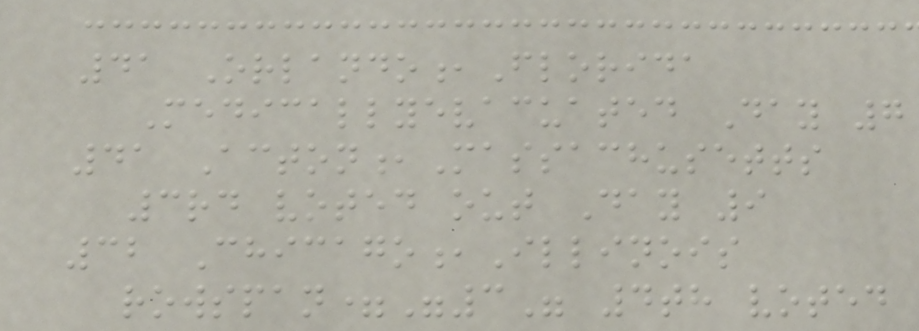41 Orlando,Florida
Medicallyevacuated Day 7
41 Acton,Massachusetts
3rd voted out Day 9
32 Chicago,Illinois
rowspan="3" 4th voted
